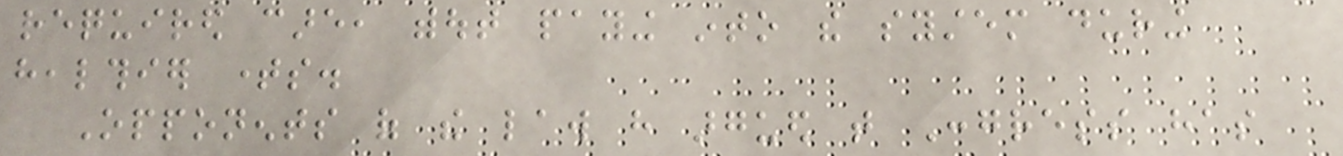required care, without paying into the system during
healthier times.
Opponents of the law have argued that Congress has
